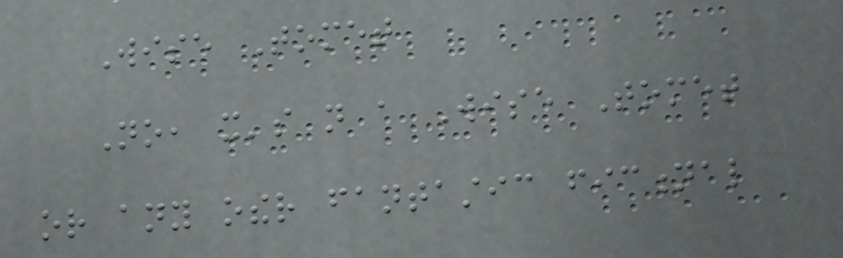Wise Tomet
No, it's not a Wise Tomet
or any other fantastic fictional
